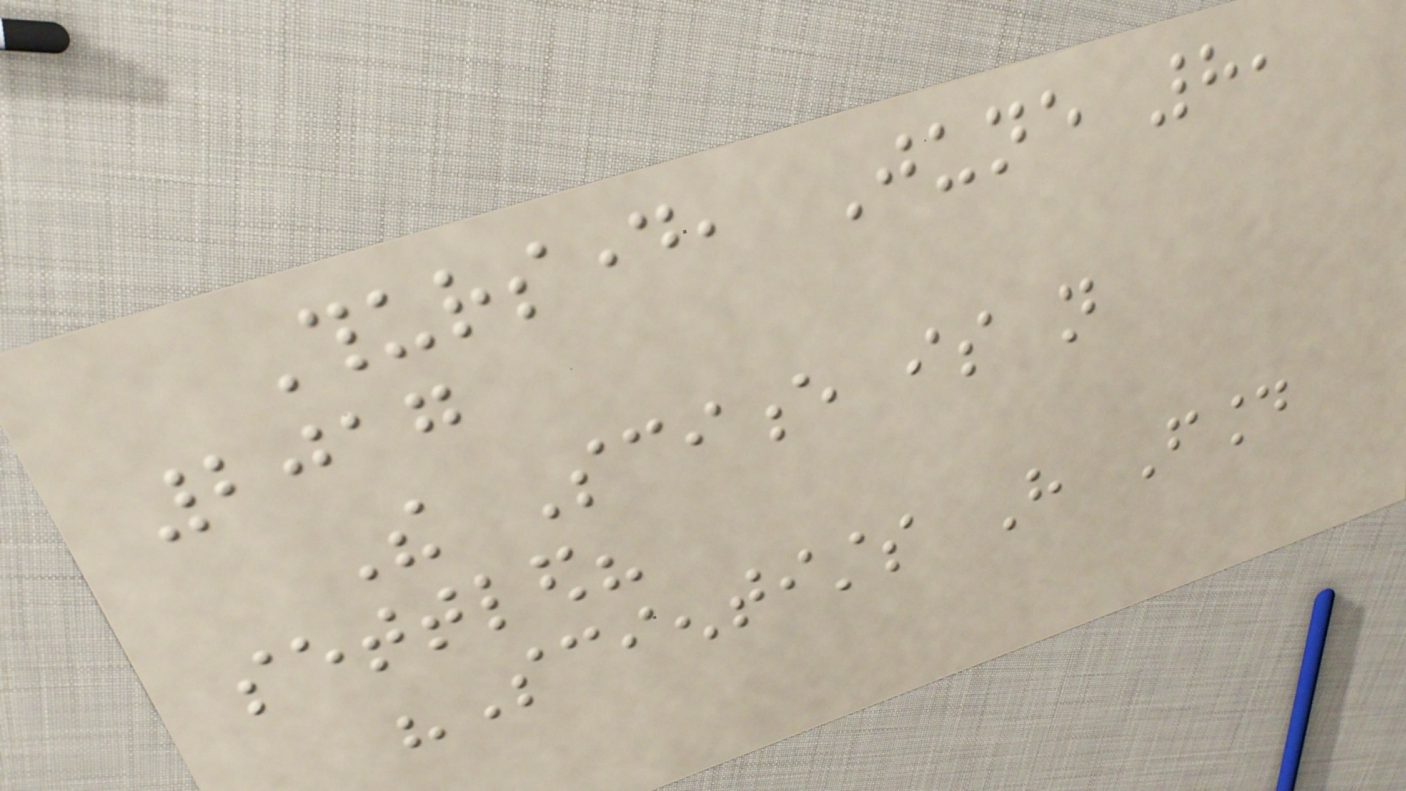Thursday, June 8,
2017
The Science is not
settled?
"Scientists Have Found
